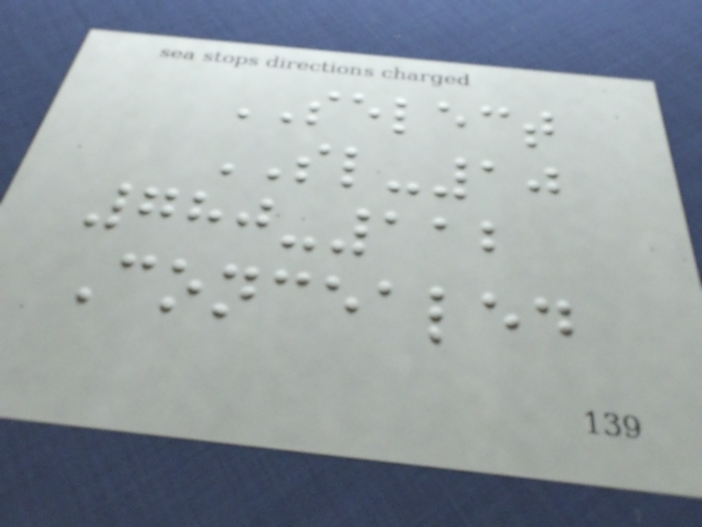SELECT
SL-10
780-112
Concealed
